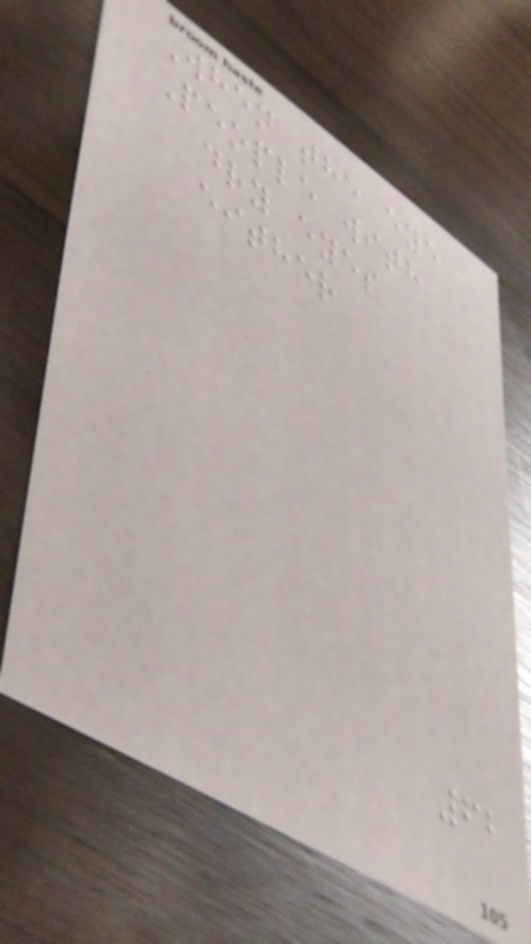When the eye
People with
dry eyes
either
62
